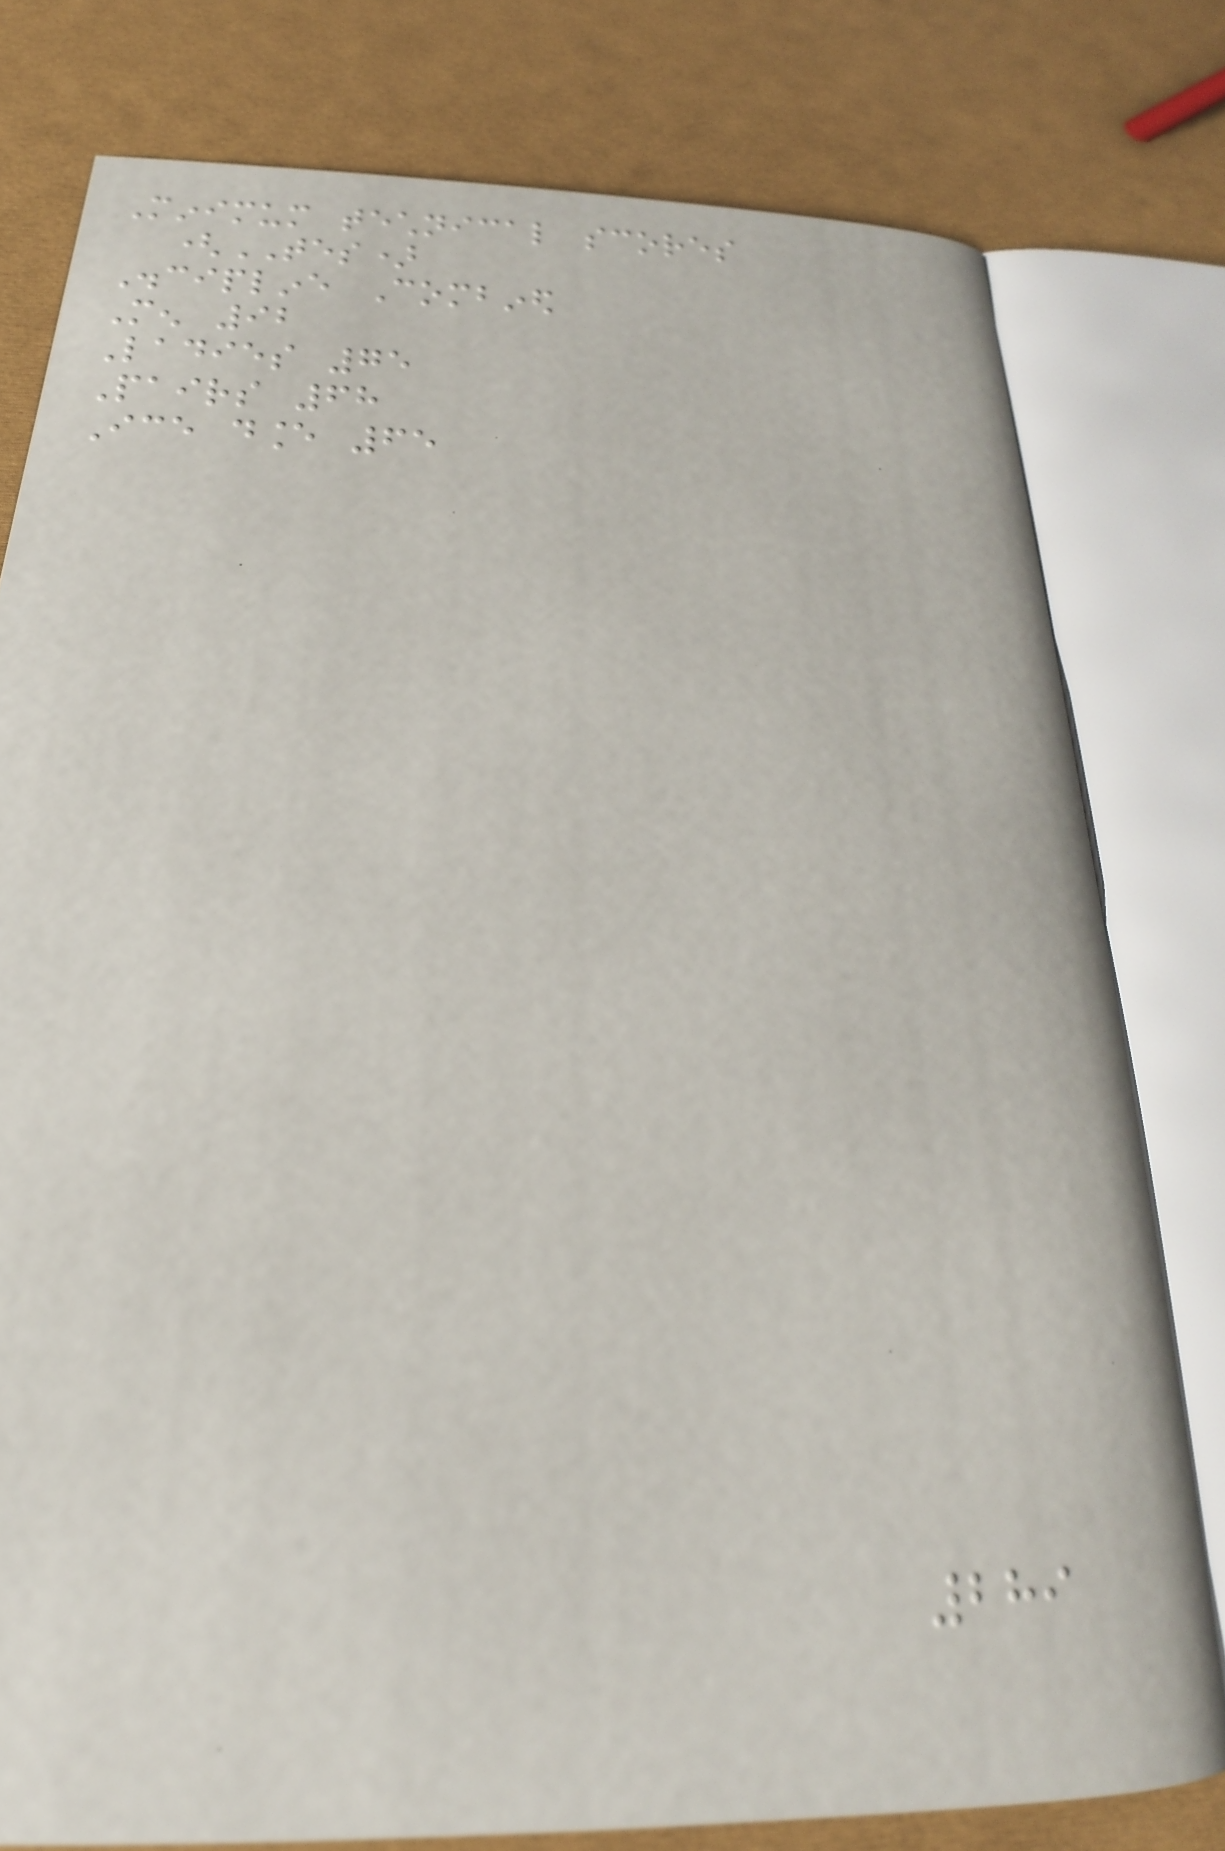Minimum technical scores
(TES)
Discipline Combined
Men 92
Ladies 75
Pairs 68
Ice dance 65
289
